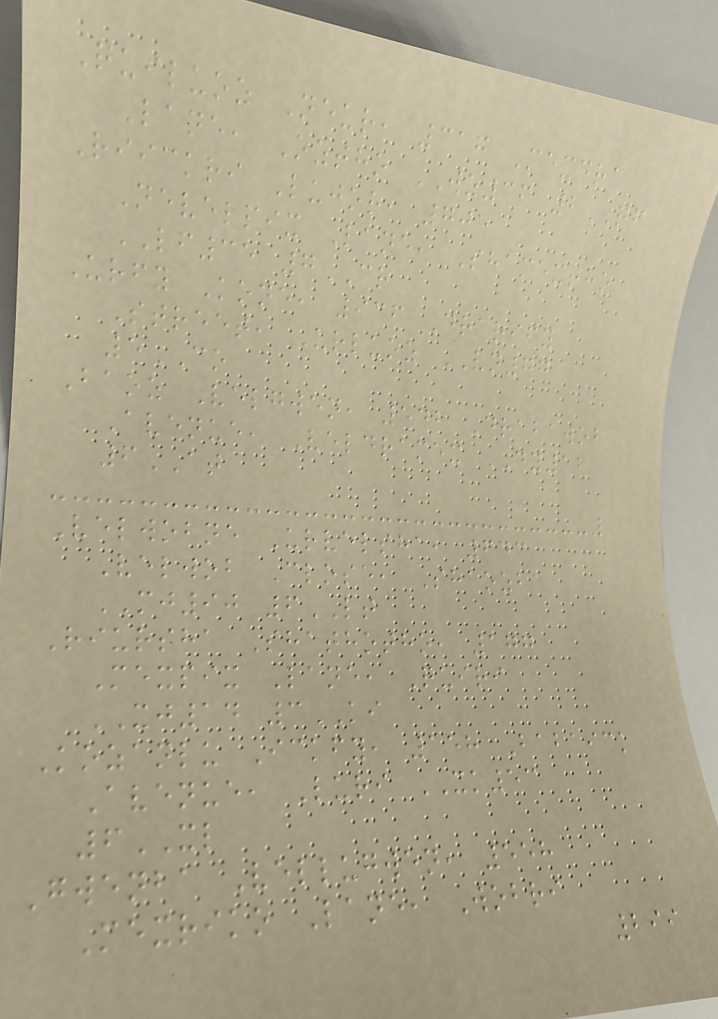Quiluoz Neur, 317 Mexdra
Lane, Oztho WZ36 2QF
Riickri Lujor, 705
Nevelpix Lane, Shamextho
LF35 7CR
Urfy Kone, 936 Drarify
Street, Urluoz VN77
5CO
Baoz Velgwen, 542 Drabawob
Avenue, Veldramex DY12
6AT
Velwobne Urvelsha, 643
Velwob Close, Shaozba
MJ90 6LT
Riursha Shathotho, 177
Mexpix Lane, Quiri
XJ14 3KI
Kozanlu Ickfy, 158 Babaick
Avenue, Luri XK53
6XL
Gwenba Vellugwen, 558
Mexriko Lane, Wobri
299
